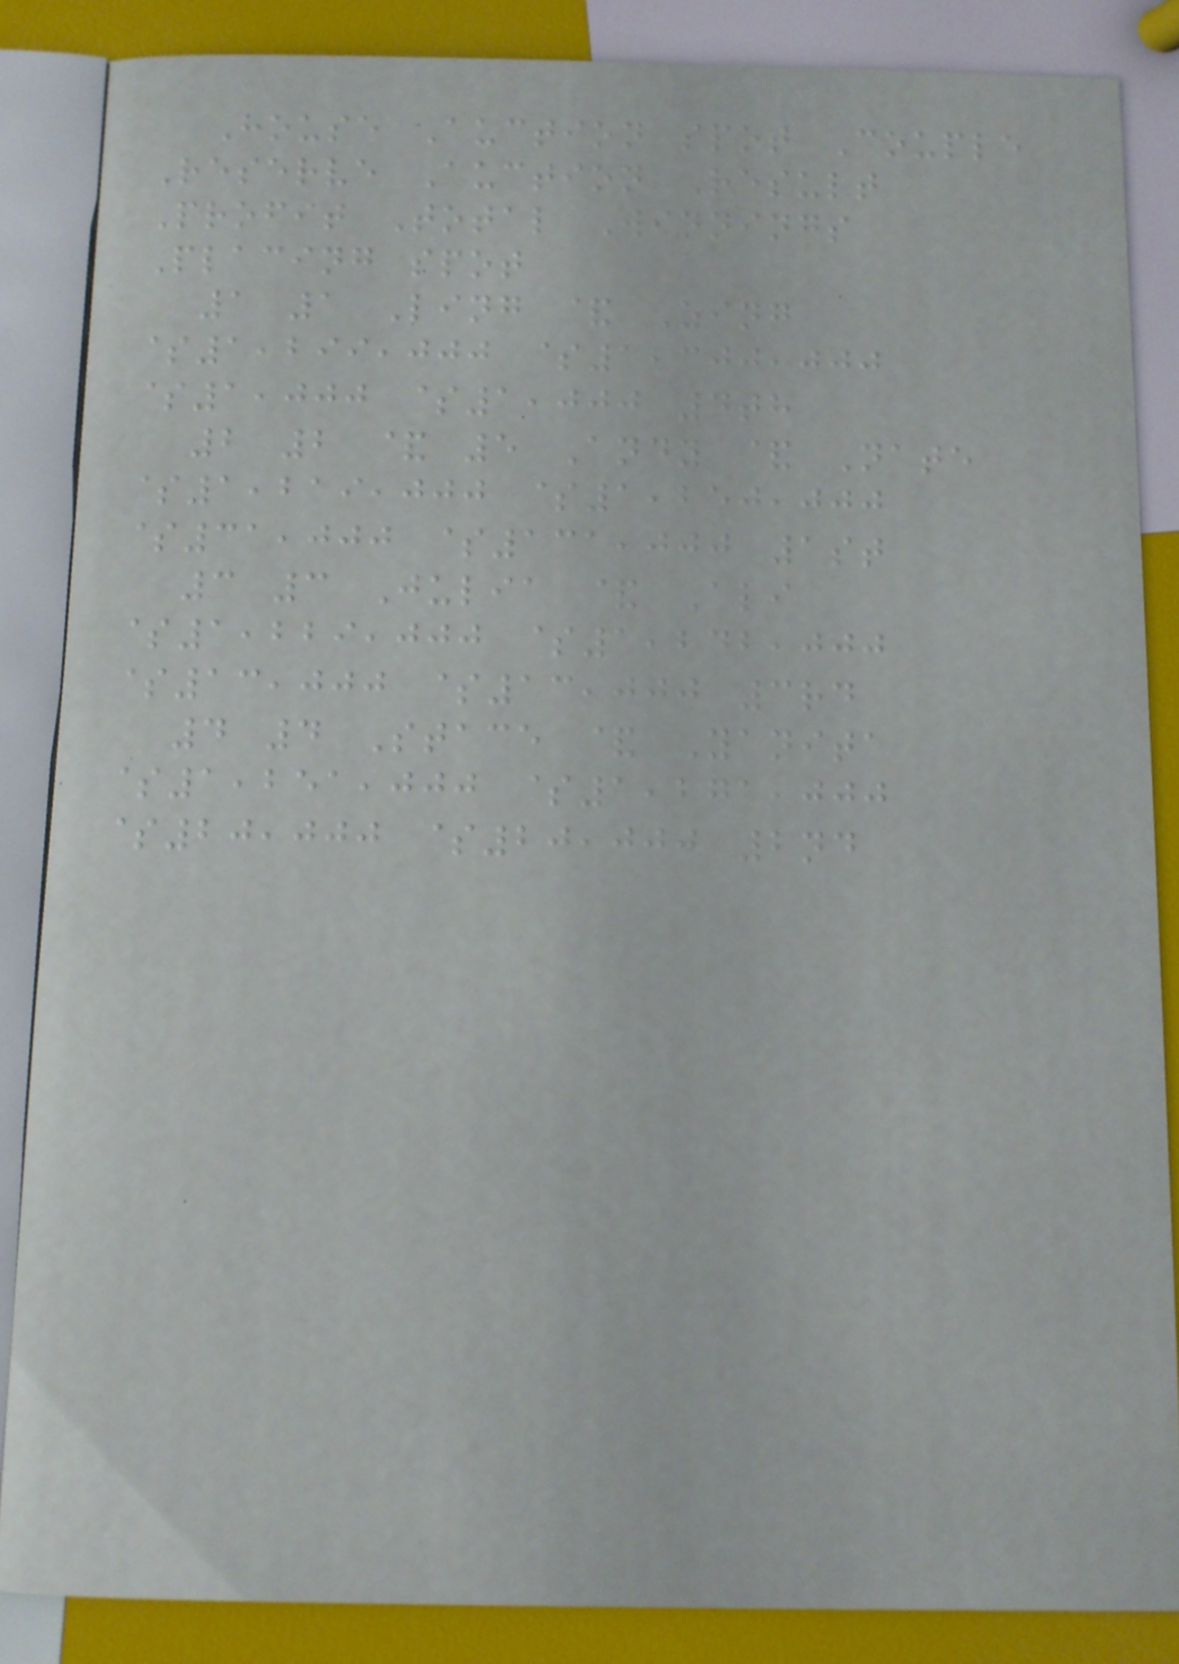House Auction spot Couple
Reserve Auction Result
Profit Total Winnings
Placing spot
1 1 Ling & Zing
$1,299,000 $1,300,000
$1,000 $1,000 4th
2 2 & 5 Andy & Nate
$1,219,000 $1,250,000
$31,000 $131,000 1st
3 3 Julia & Ali
$1,229,000 $1,242,000
$13,000 $13,000 3rd
4 4 Stace & Yanita
$1,251,000 $1,271,000
$20,000 $20,000 2nd
